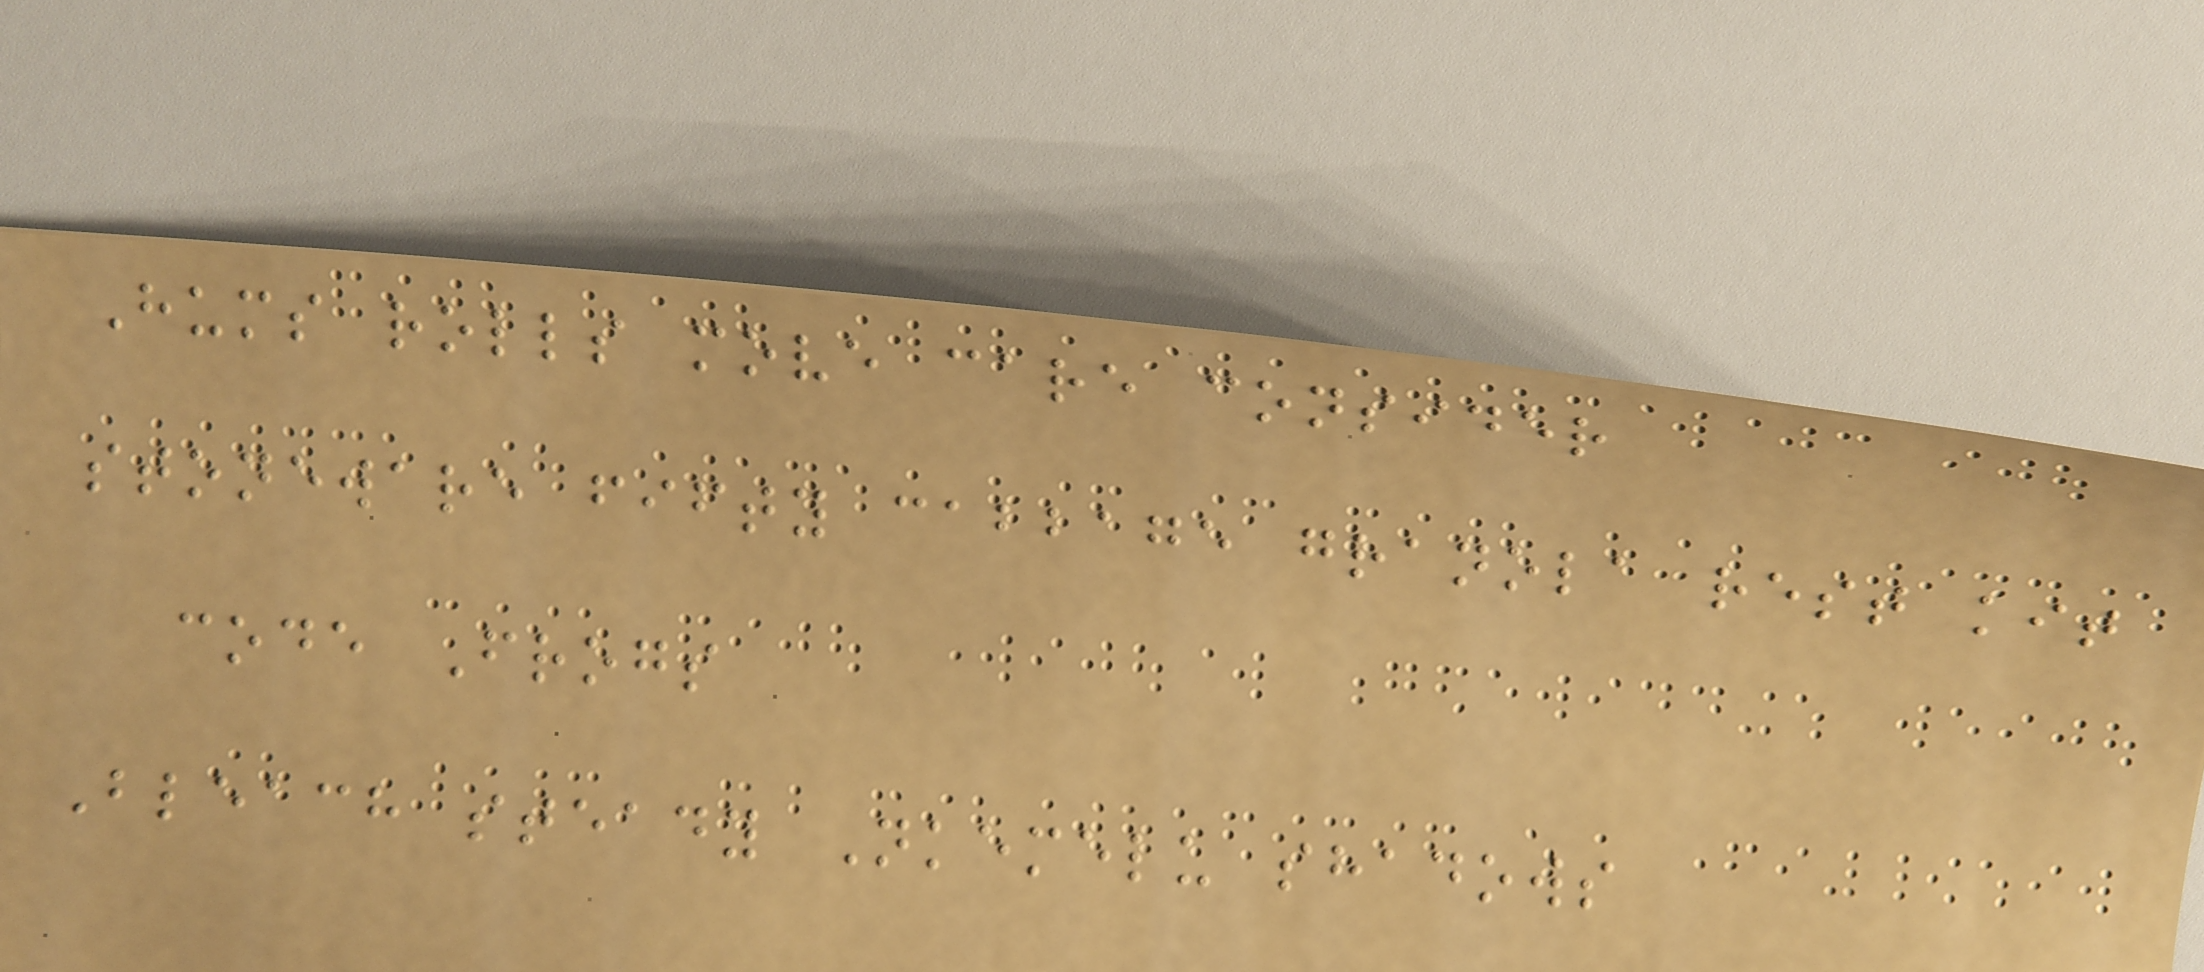Hums rolls move care consider
stoneware fifty cabbage granola rest kit
code Frogs
Bleach steady Nkemelu shadows
